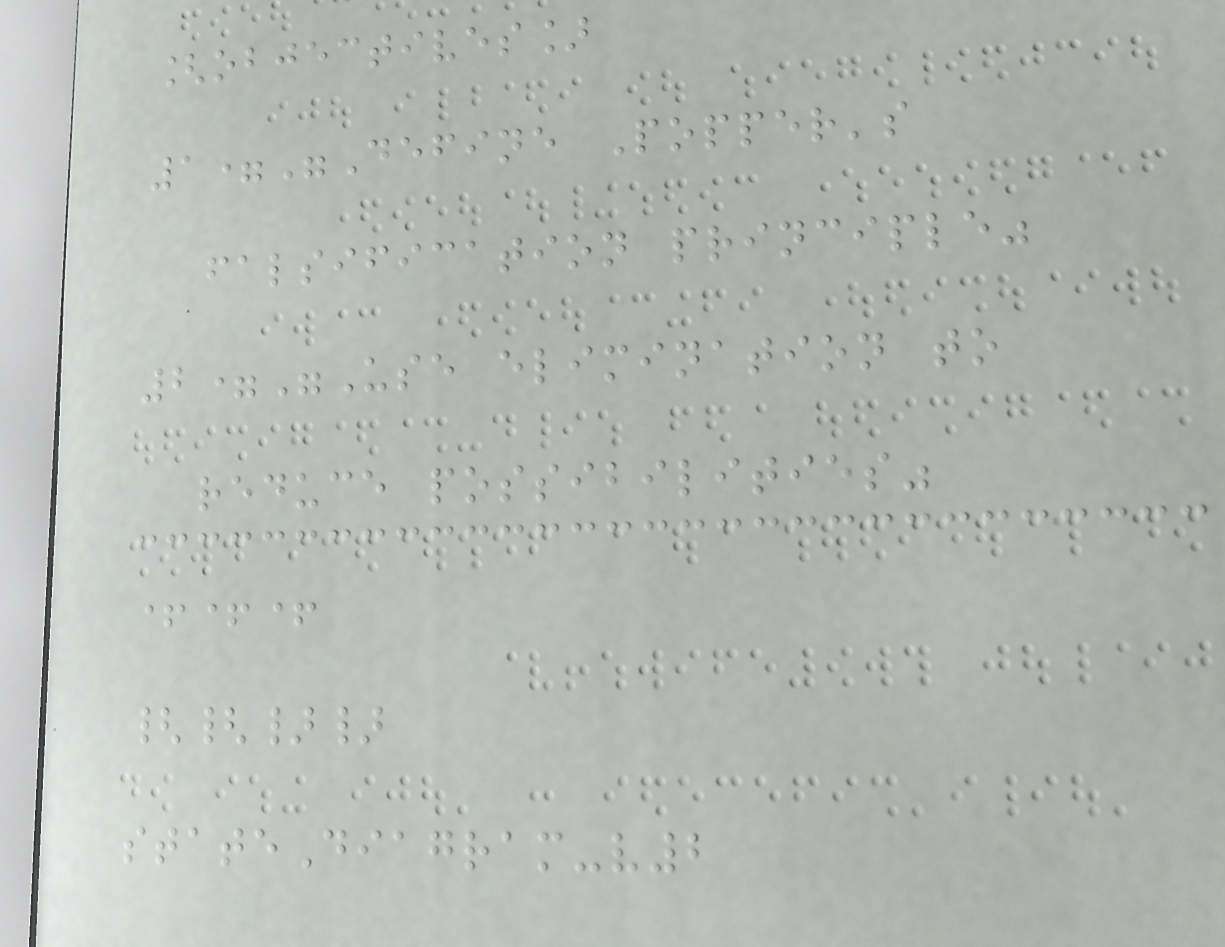[objectives]
1="Define Popper's
falsification principle"
2="Use elimination to
reduce possibilities"
+++
{{}}
stateDiagram-v2
